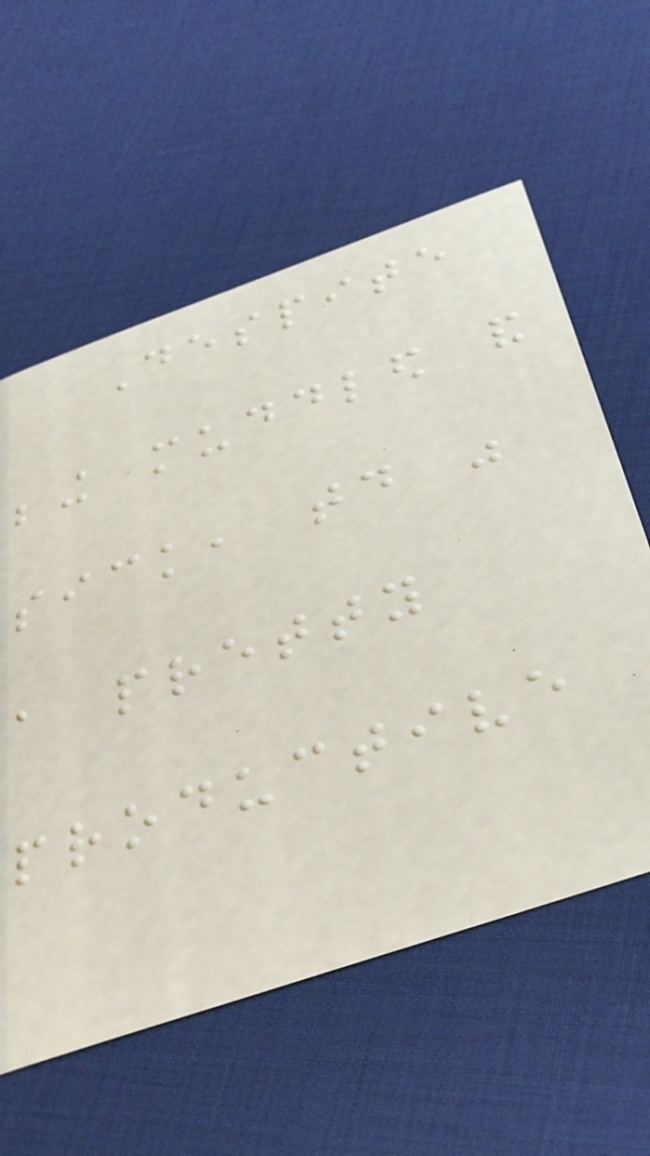Despite
being muddled and
sick, today was
a pretty
productive
